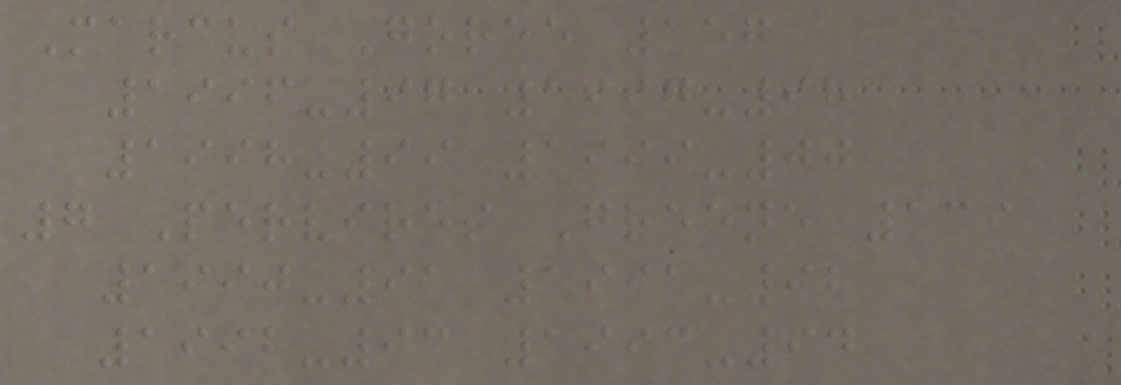Marcus Goree 157
1996-97 1997-98
1998-99 1999-00
7 Pervires Greene 139
1990-91 1991-92
1992-93 1993-94
